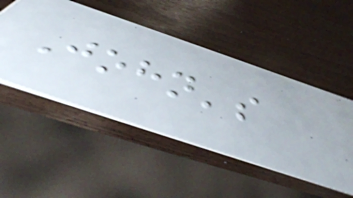John's
